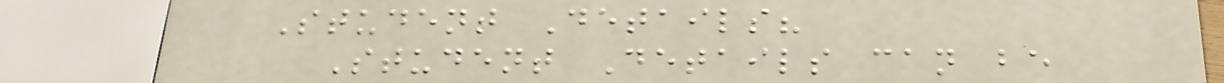Student Details?
Student Details can be
